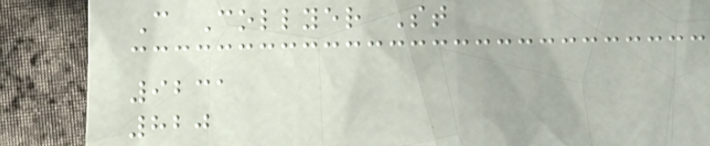C Collyer St
9231
820
